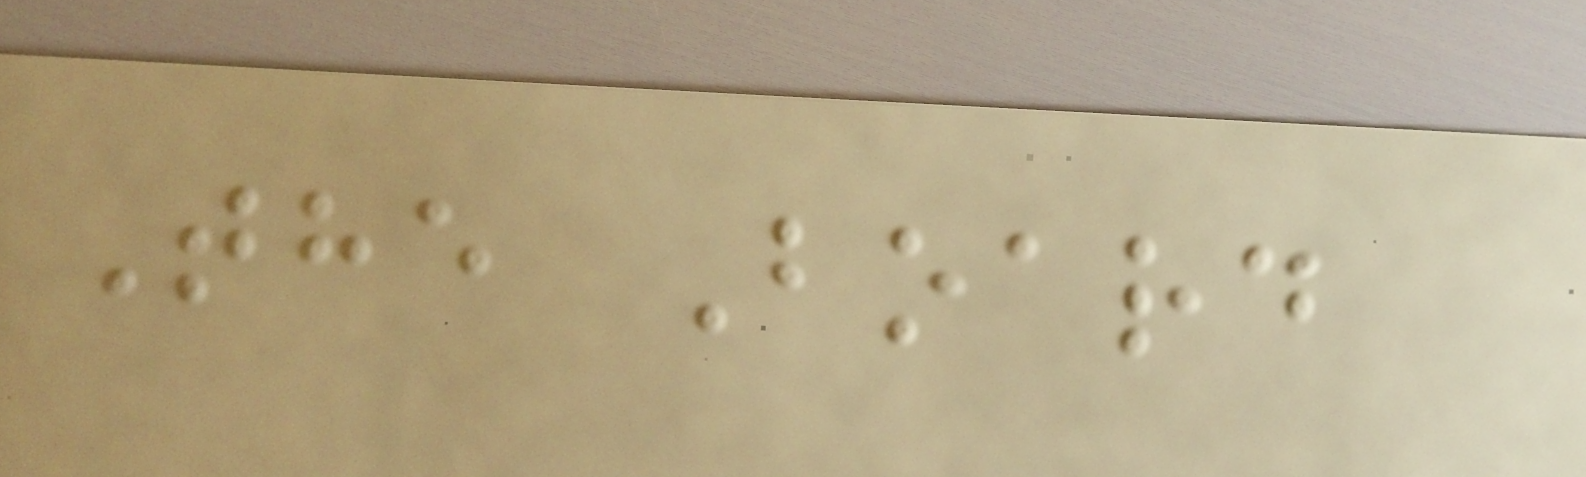The Board
